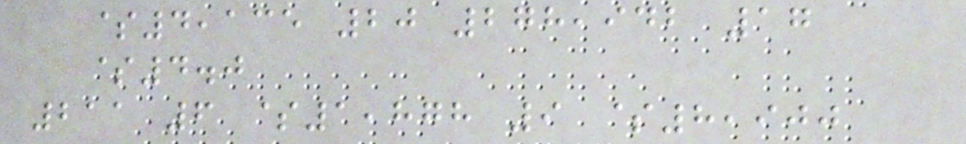$4,135 20 278,942 17
$4.0
211 6 $1,878 9 $8,900
